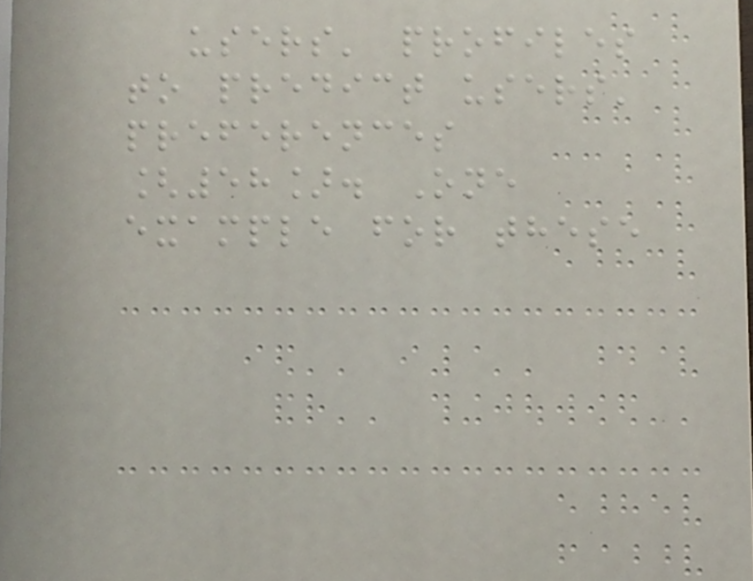users' profiles
to predict users'
preferences
[58]. One
example for these
